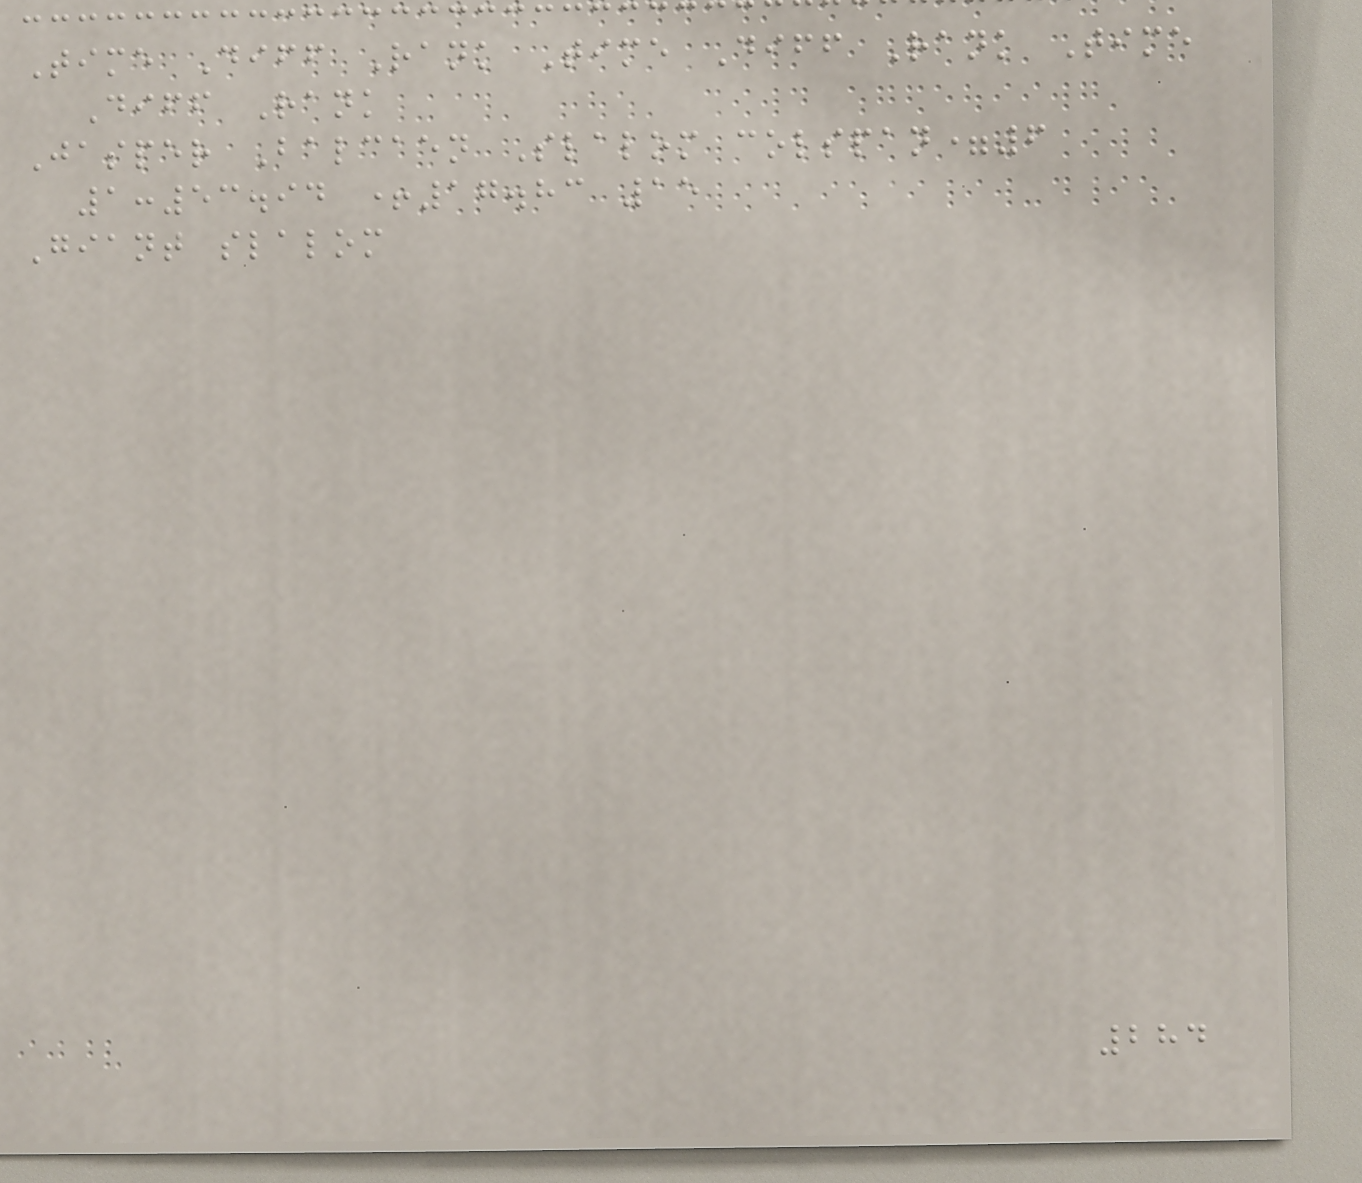Time Diff Rank Time Diff Rank Time
Diff Rank
Jasper Balcaen Slalom colspan=6
1:53.94 +17.83 15
Giant slalom
284
